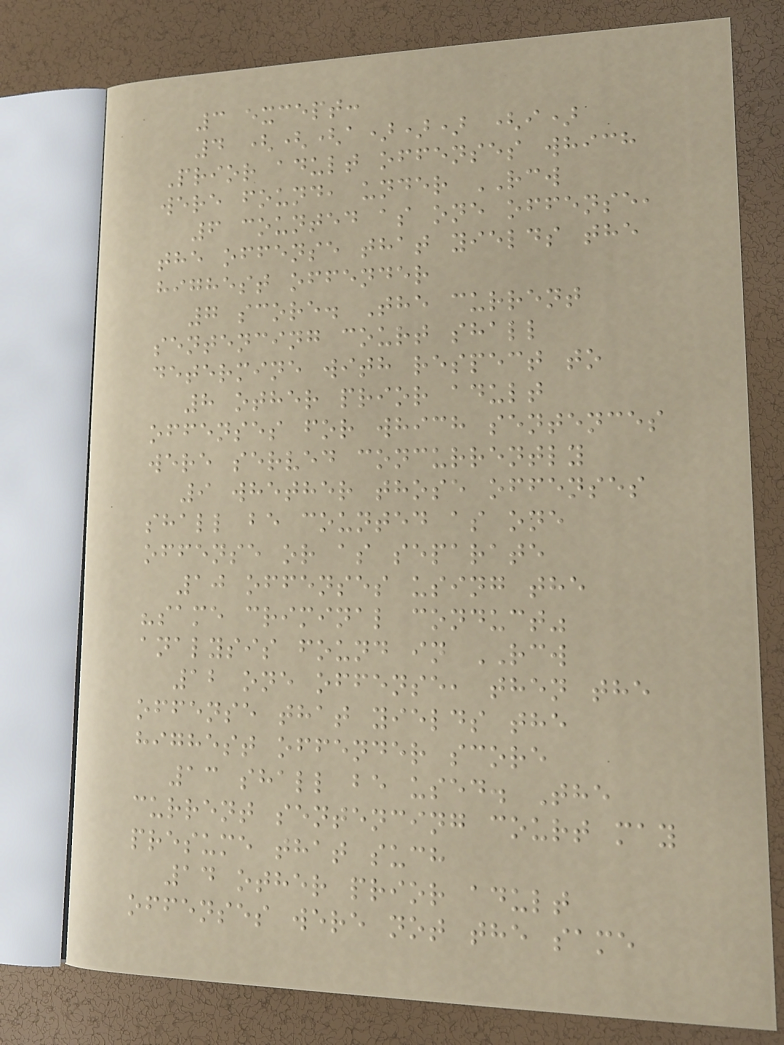3 except:
4 (((a))) (i)
Prior adult offenses which
were found, under RCW
6 counted as one offense,
the offense that yields the
highest offender
7 score. The current
sentencing court shall
determine with respect to
8 other prior adult
offenses for which sentences
were served concurrently
9 whether those offenses
shall be counted as one
offense or as separate
10 offenses using the
"same criminal conduct"
analysis found in RCW
12 one offense, then the
offense that yields the
highest offender score
13 shall be used. The
current sentencing court may
presume that such
14 other prior adult
offenses were not the same
